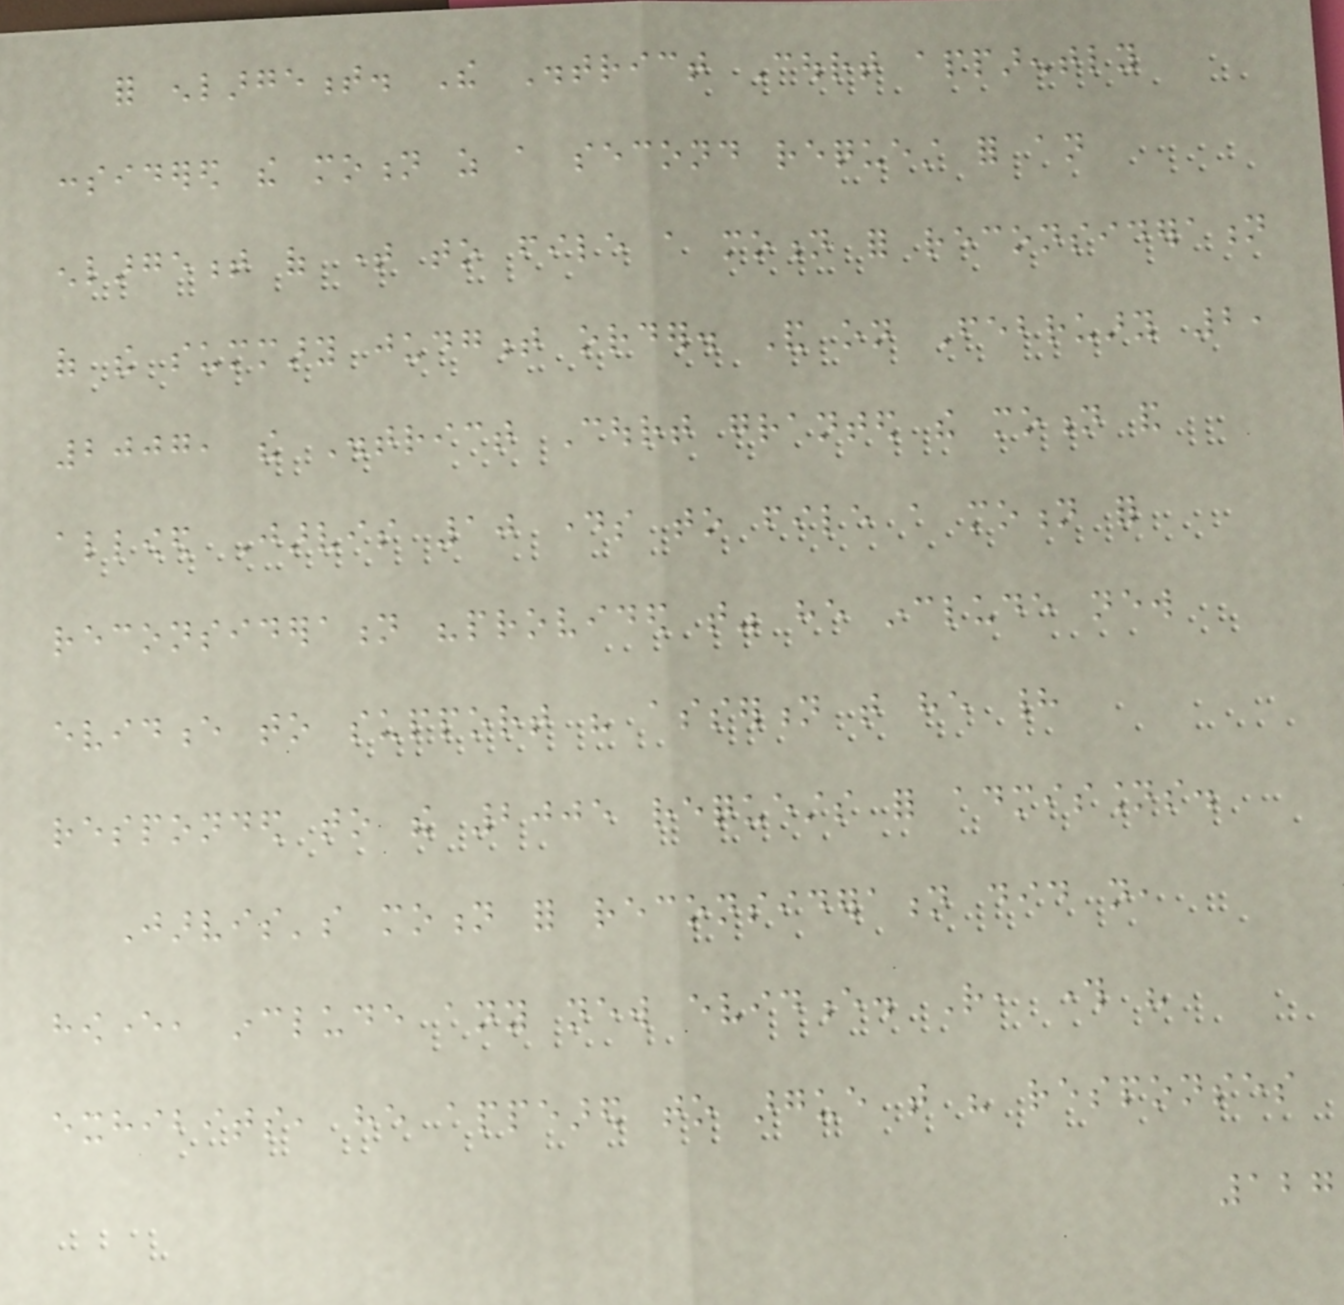for enlargement. The District Court apparently
considered the motion as a second request for an
enlargement of time to file a motion for reconsideration
of the summary judgment order. And on February 2,
2007, the District Court granted the motion and
allowed Jarvis 10 days to file a motion for
reconsideration "provided that" he include new
evidence to support his assertion that he had
responded to the 2005 requests for admissions.
Jarvis's motion for reconsideration did not,
however, include any new evidence. Rather, through his
exhibits, he appeared to argue that his responses
127
